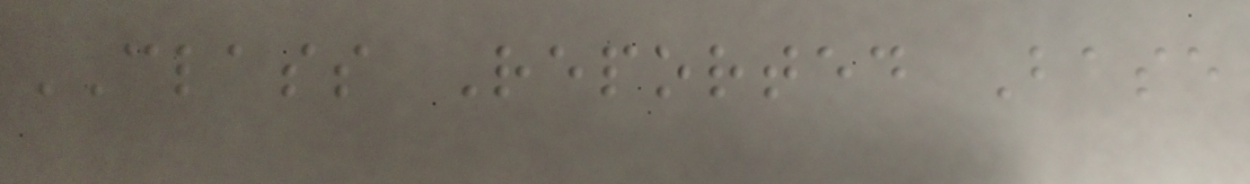CLASS Reported Base
